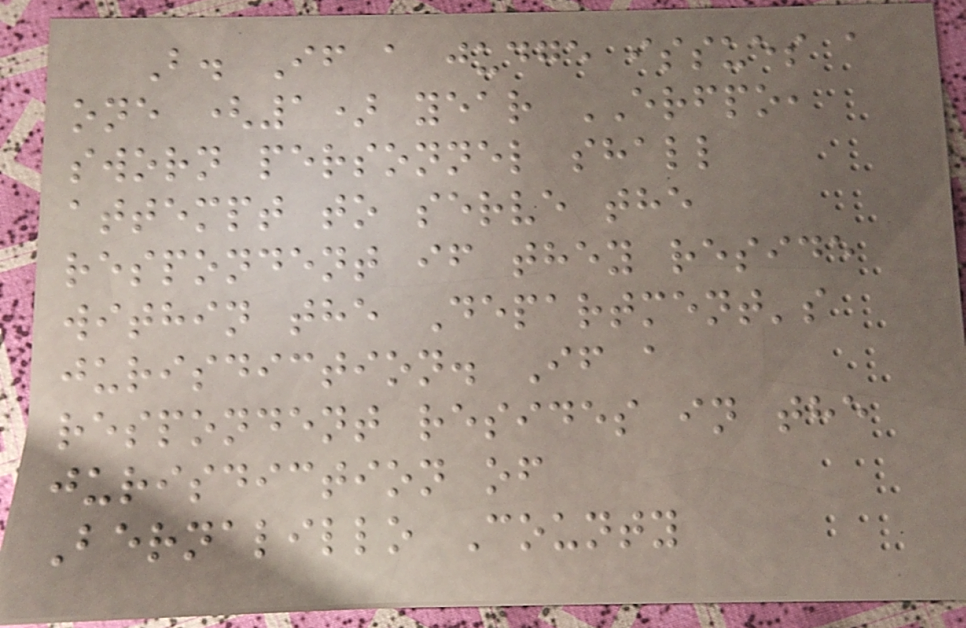B. If a judge issues a
one (1) year ERFPO,
sworn personnel shall
attempt to serve the
respondent if they reside
within the Department's
jurisdiction. If a
respondent resides in the
jurisdiction of
Bernalillo County
